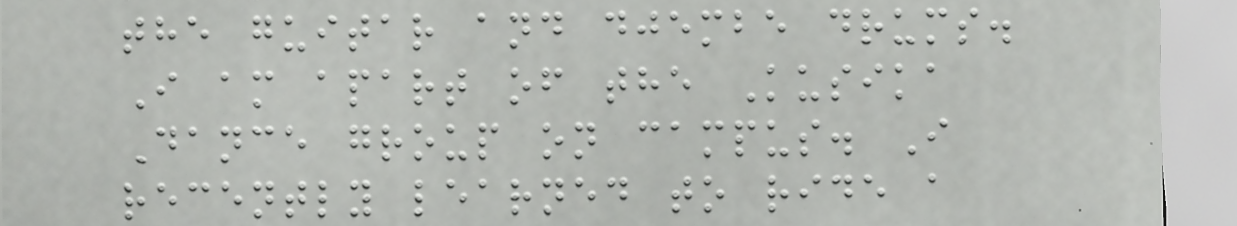the guitar and djembe drums.
I am apart of the Kusika
Dance group on campus. I
recently learned to ride a
